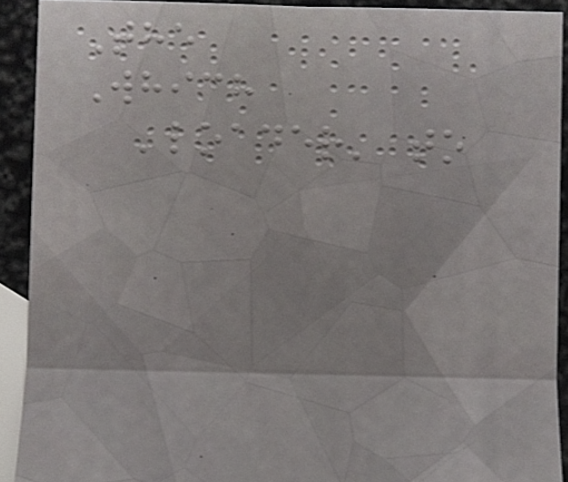The
Which
'loader' to
